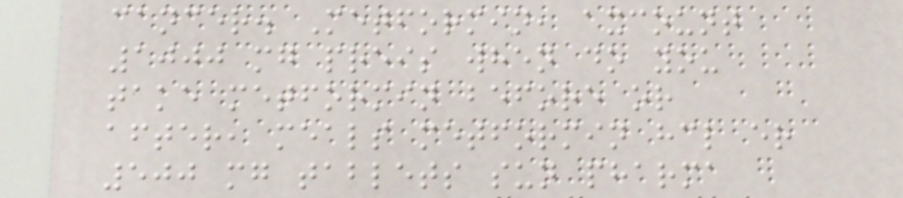cancer. Metformin, axcount
1000 mg preis when do you
take metformin before or
after, meals metformin hcl er
500 mg tablets sun pharma
